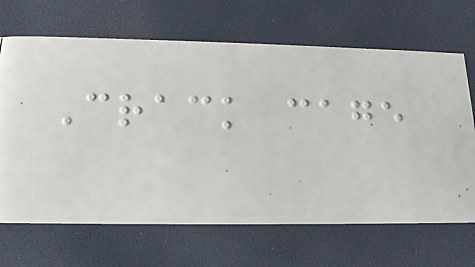Crack cage
